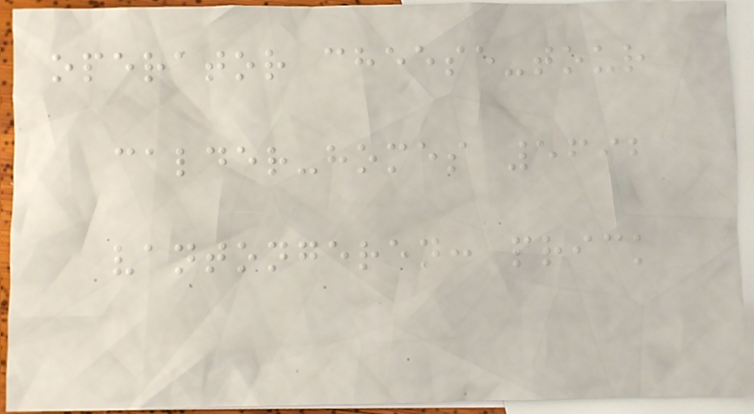operator cheese-tour
calder-homes 5692
vantongeren: prick
